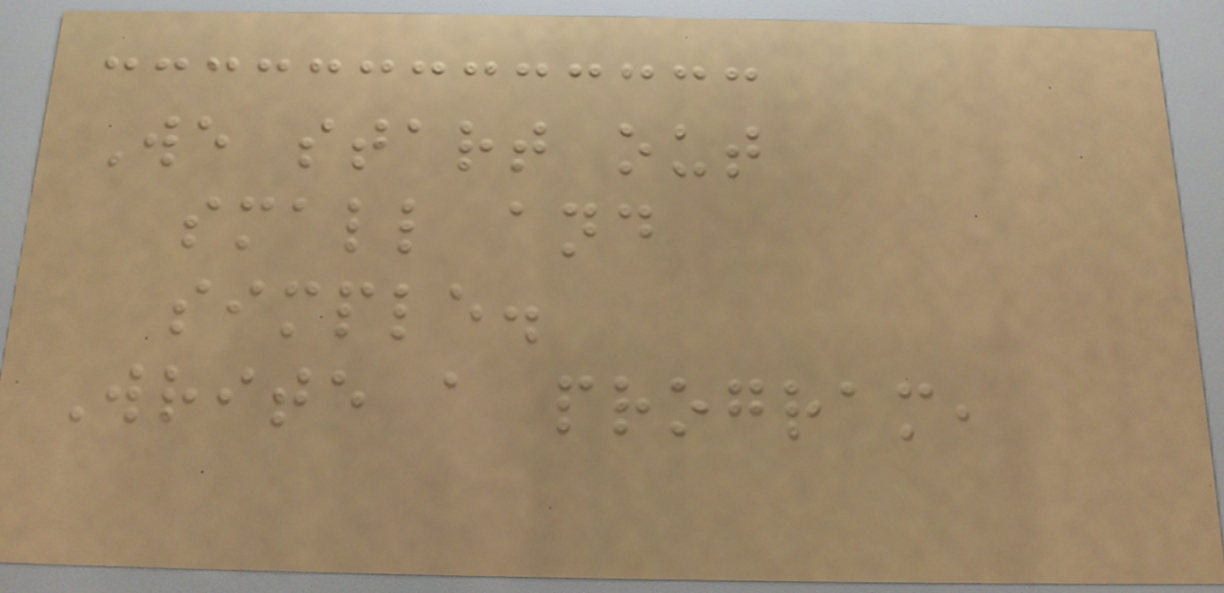We start out
small and
simple.
Write a program,
